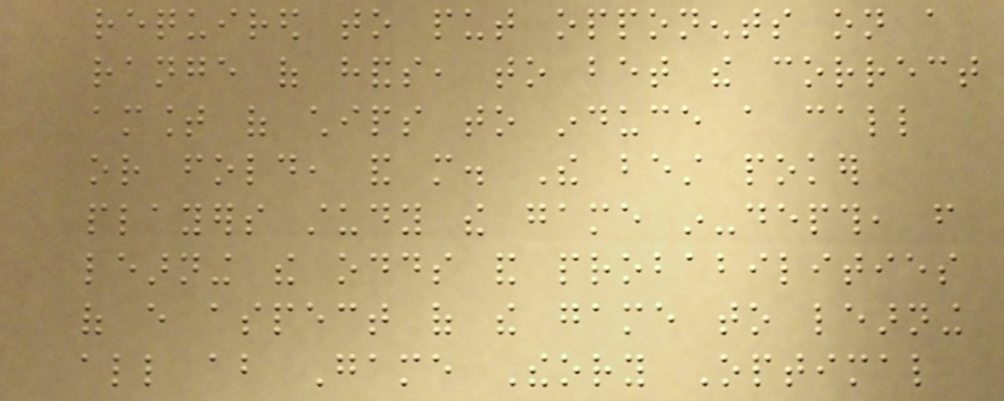required to put opponents on a
range of hands, to bet the correct
amount of chips to induce a call
or fold, and more. The best poker
players study the game in-depth, from
learning the odds and probabilities
of every aspect of the game to learning
all about Game Theory Optimal
